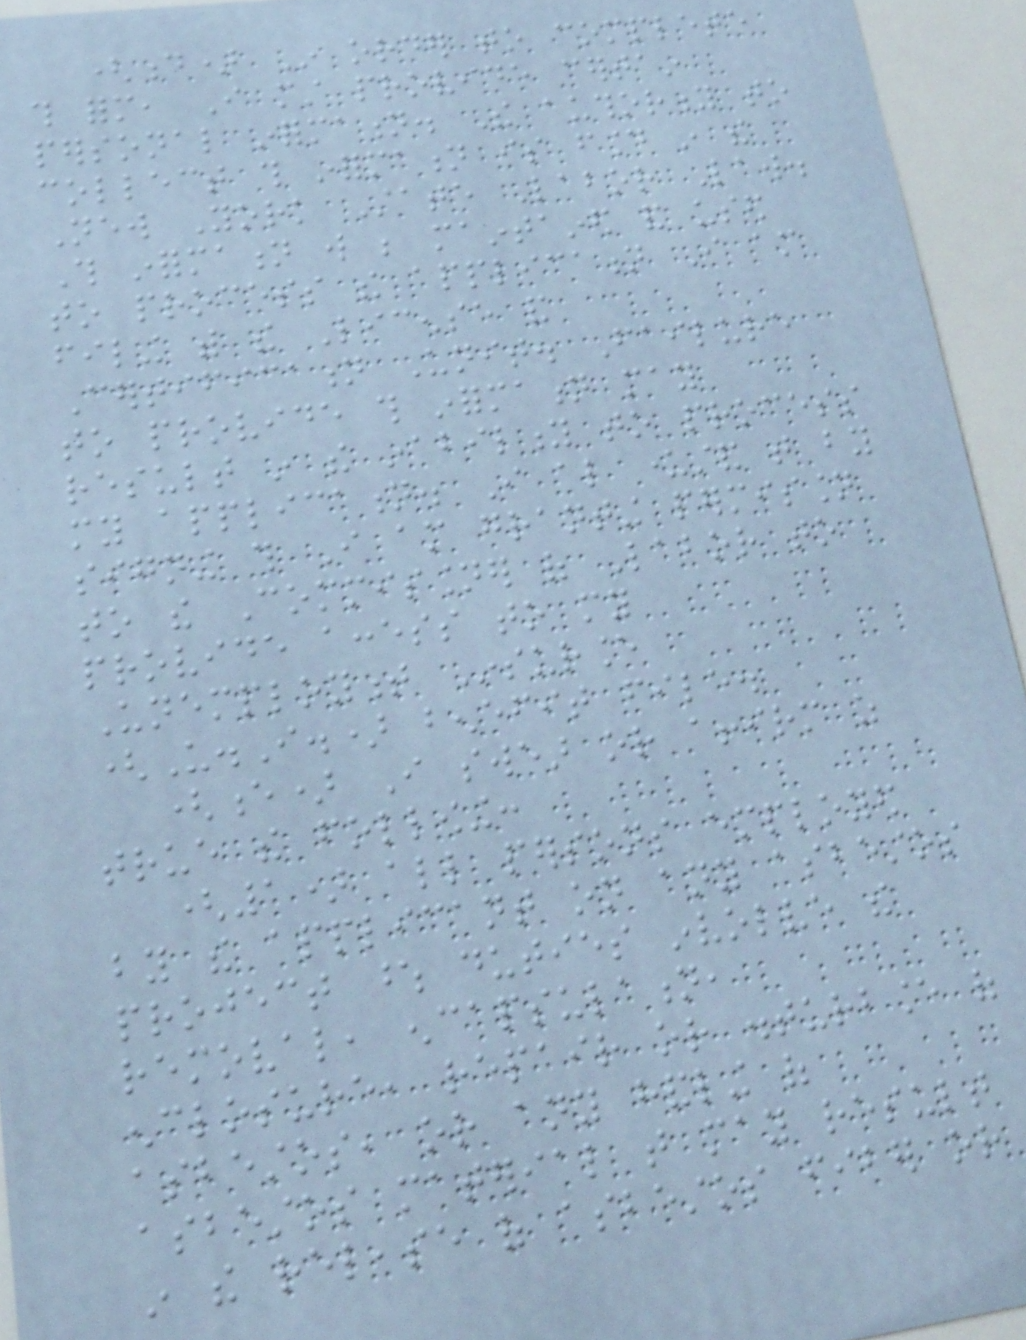(d) In order to complete
this form, I must provide certain
personal information. The authority to
collect this information is found in the
New York State Labor Law.
This information will be maintained and used
to process the application I am
filing with the License and
Certification Unit. Failure
to provide this information may
result in the inability to process
my application. I also understand that by
signing this I am granting permission
to the Commissioner of Labor to
provide access to my
Unemployment Insurance
(U.I.) benefit file.
(e) I swear or affirm as
true the following:
(1) all persons employed
by the applicant on any asbestos
project whose duties involve the
removal, encapsulation,
enclosure, repair or disturbance of
asbestos, or any handling of
asbestos material that may result
in the release of asbestos fiber or
